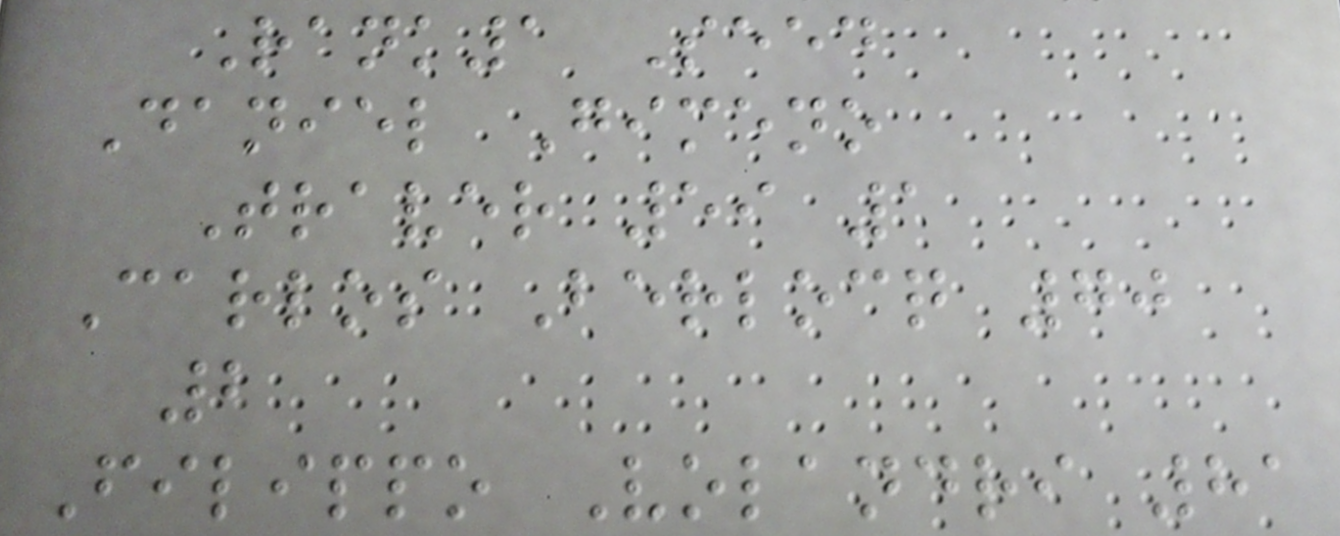Rank1 Seed
Daniel Gimeno
Traver 59 1
Carlos Berlocq 70
2
Filippo Volandri 81
